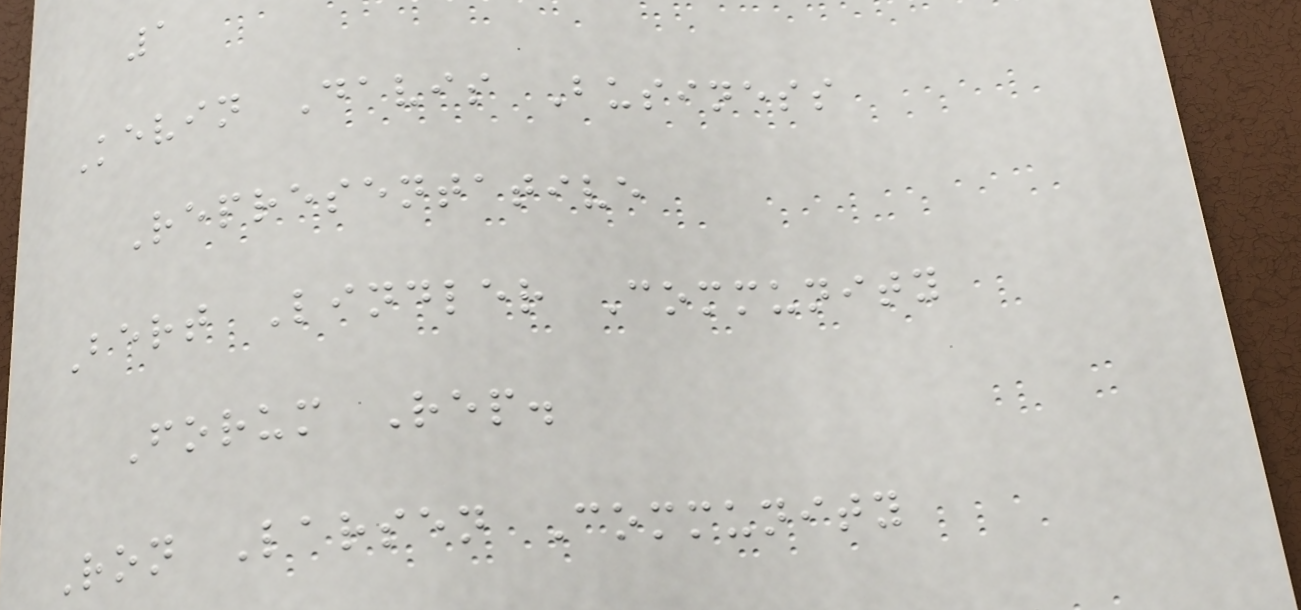1
Kevin Davis Business
Representative
Bert Lindler Community
Forum Rep.
Ron Larsen Community
